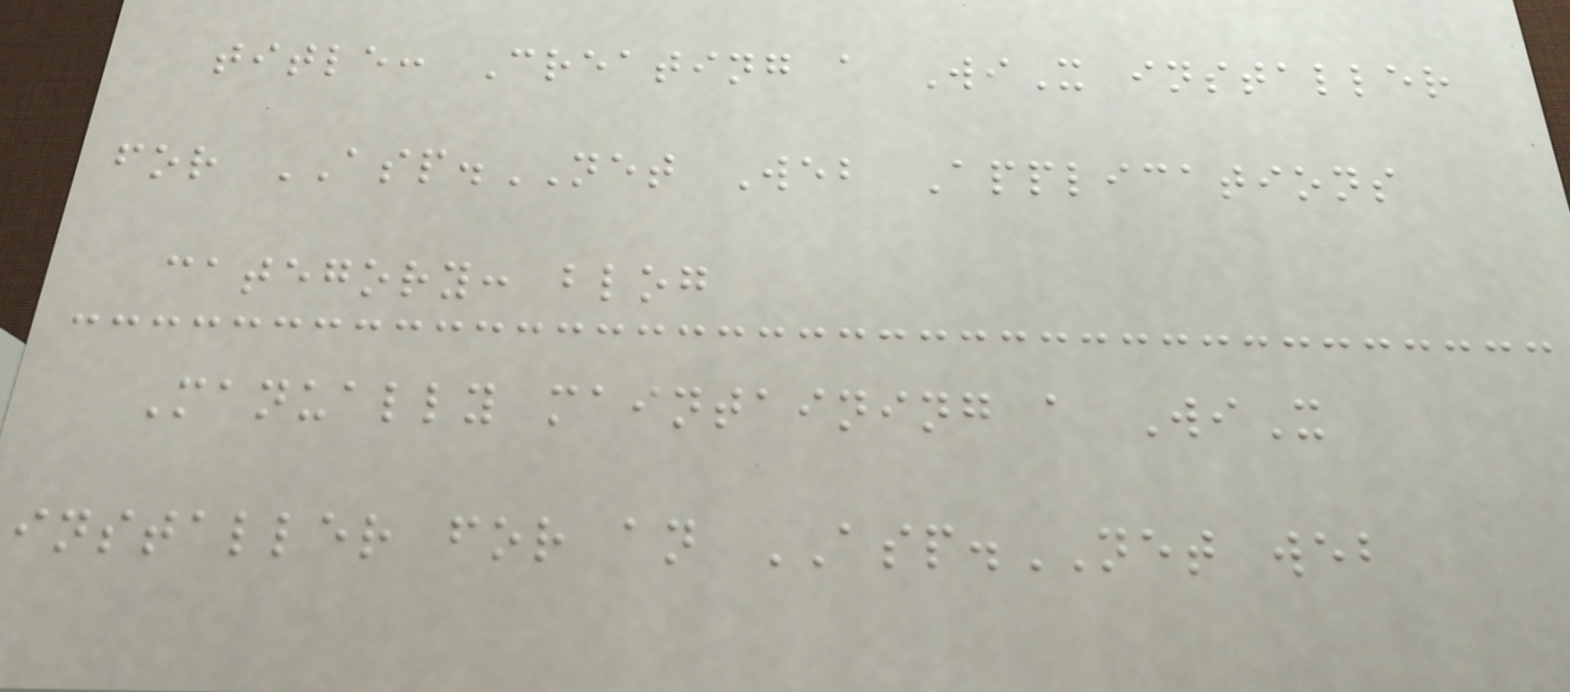title: Creating a WiX installer
for ASP.NET Web Applications
category: blog
Manually maintaining a WiX
installer for an ASP.NET web
